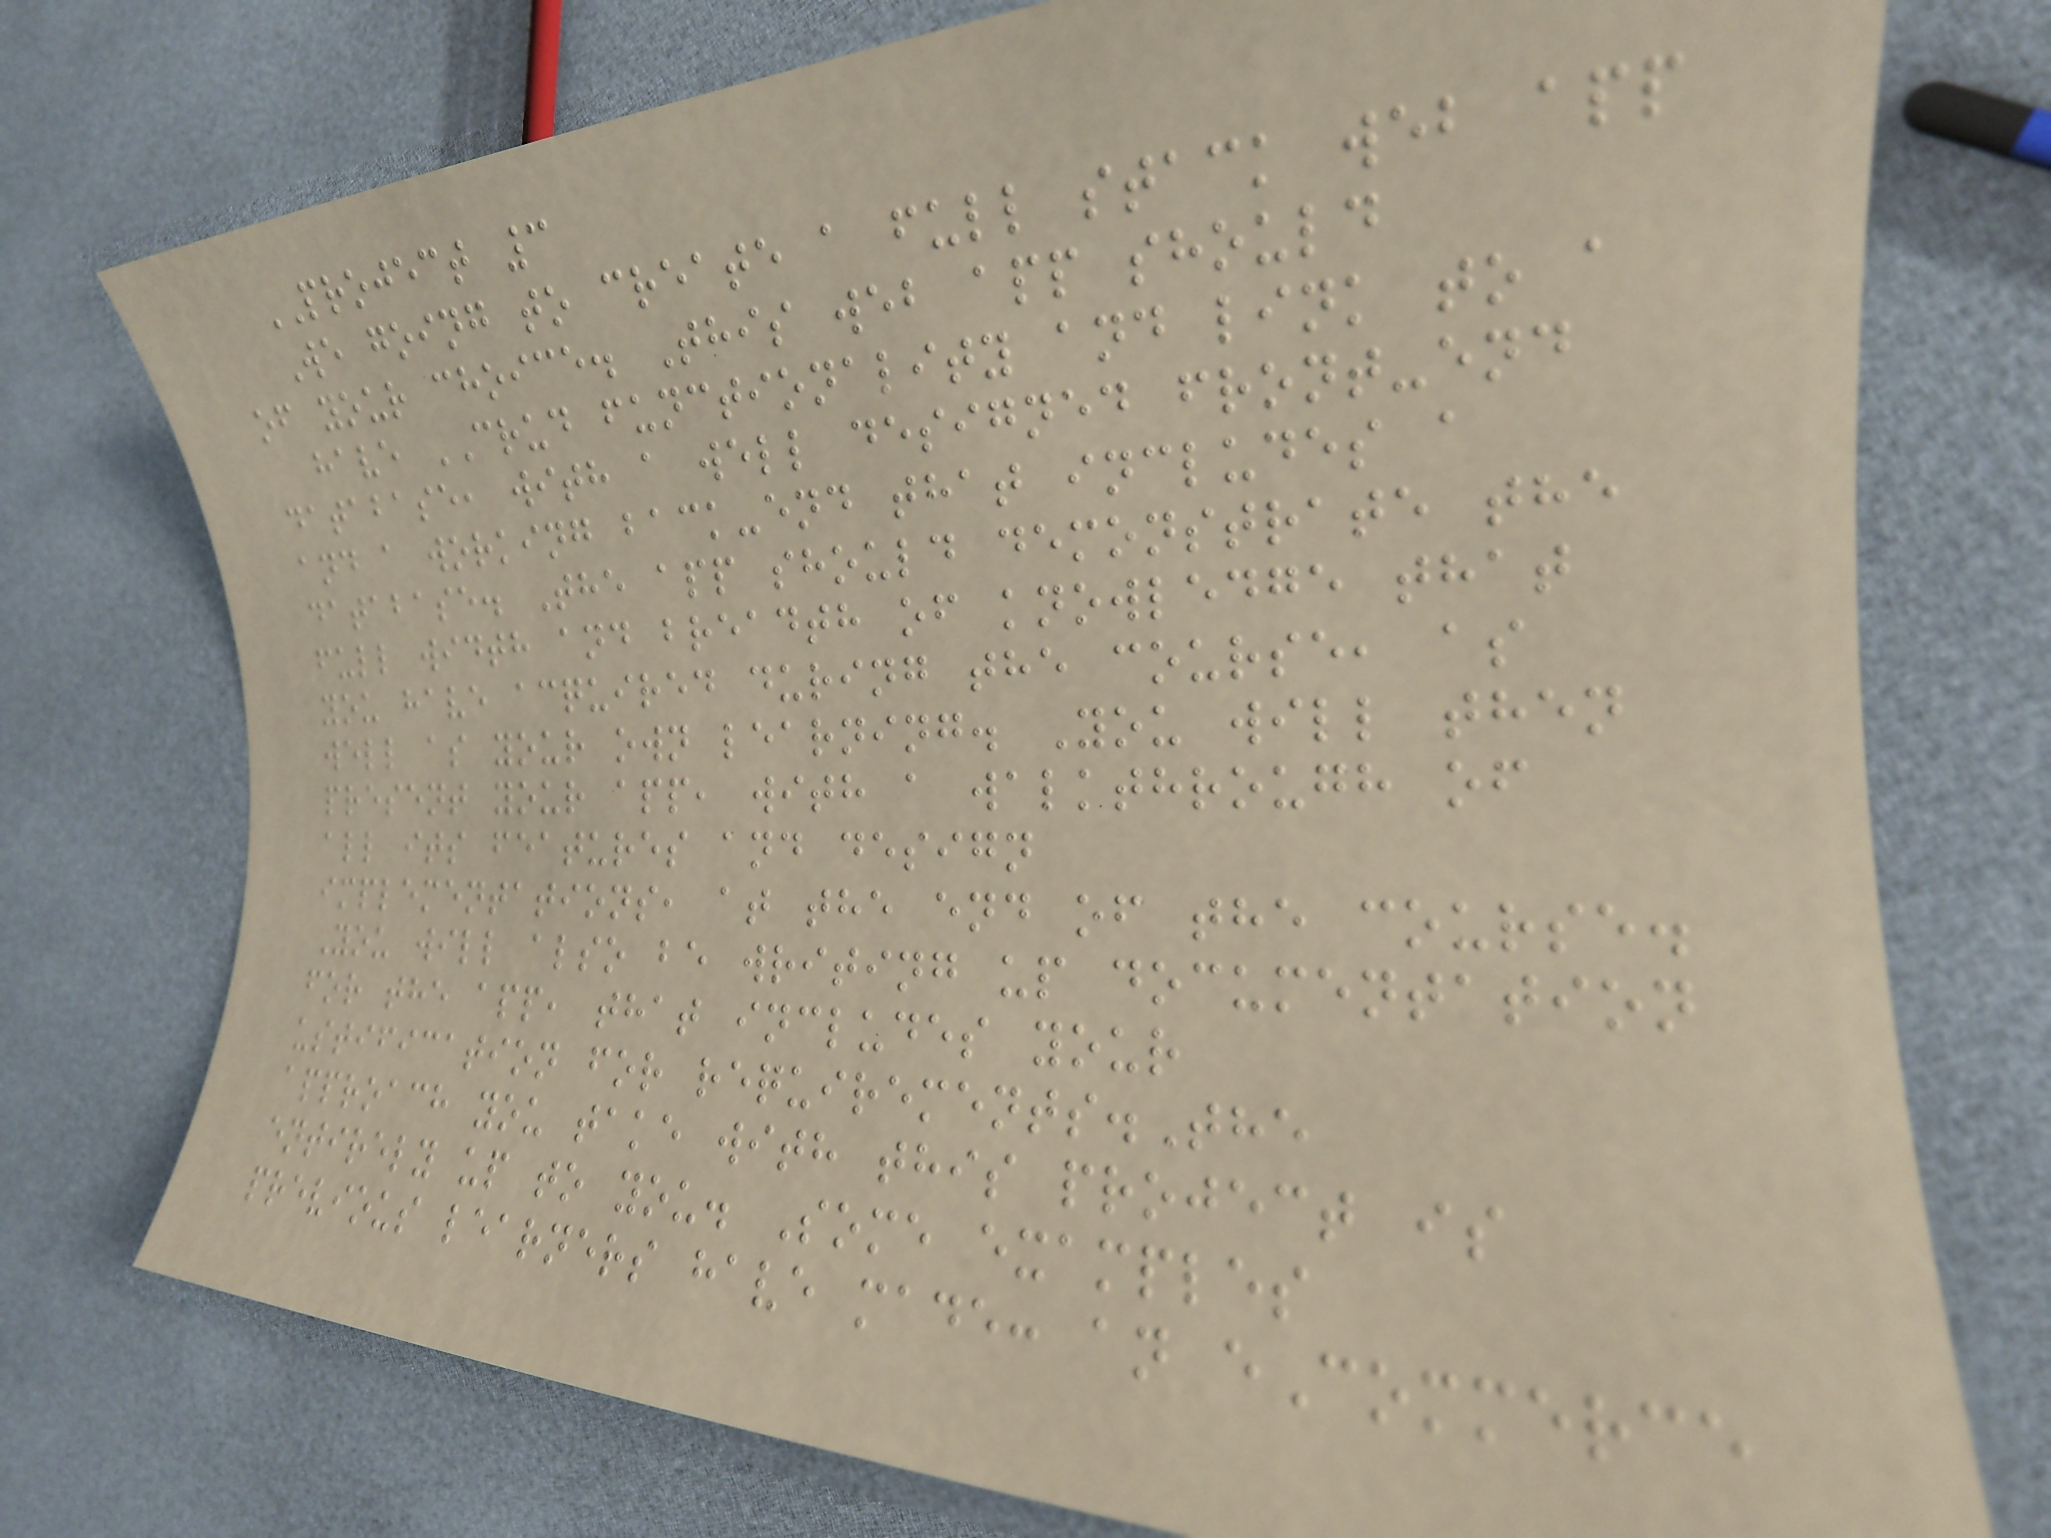PROJECT 3
We going to create a full stack web app
of your choice. This web app should
have CRUD functionality and link to a
database, with a well designed front-end
and a working back-end that includes a
database. The app should demonstrate the
full width and breadth of knowledge that
you have acquired during the course, as
well as your own learning. You will then
present your app, with a walkthrough of
all its features and design
implementations, at the end of the course.
You will also be writing up documentation
for the app, that includes your
ustification for requirements.The
approach you take with this project is
entirely up to you. Some examples
previous learners have made: an eCommerce
